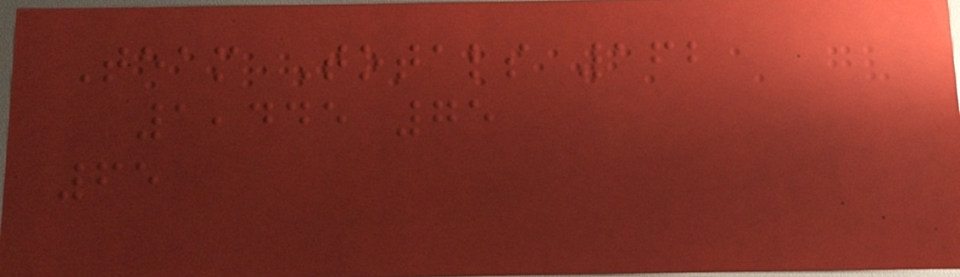Team Totals 162
1,445 75
65
